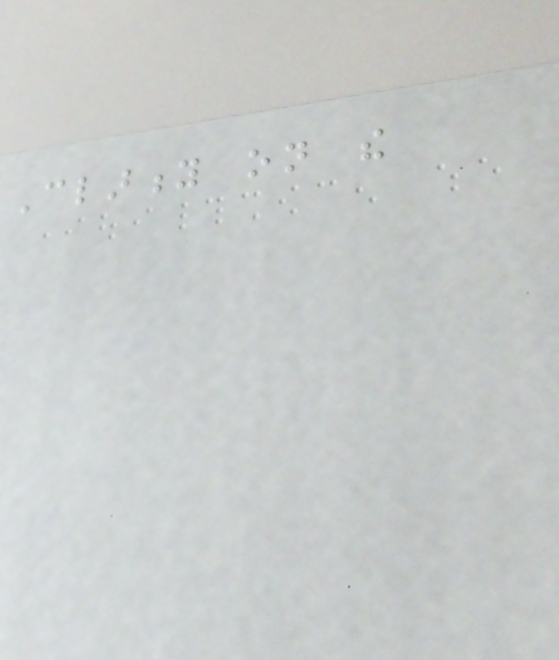Clarity on the
